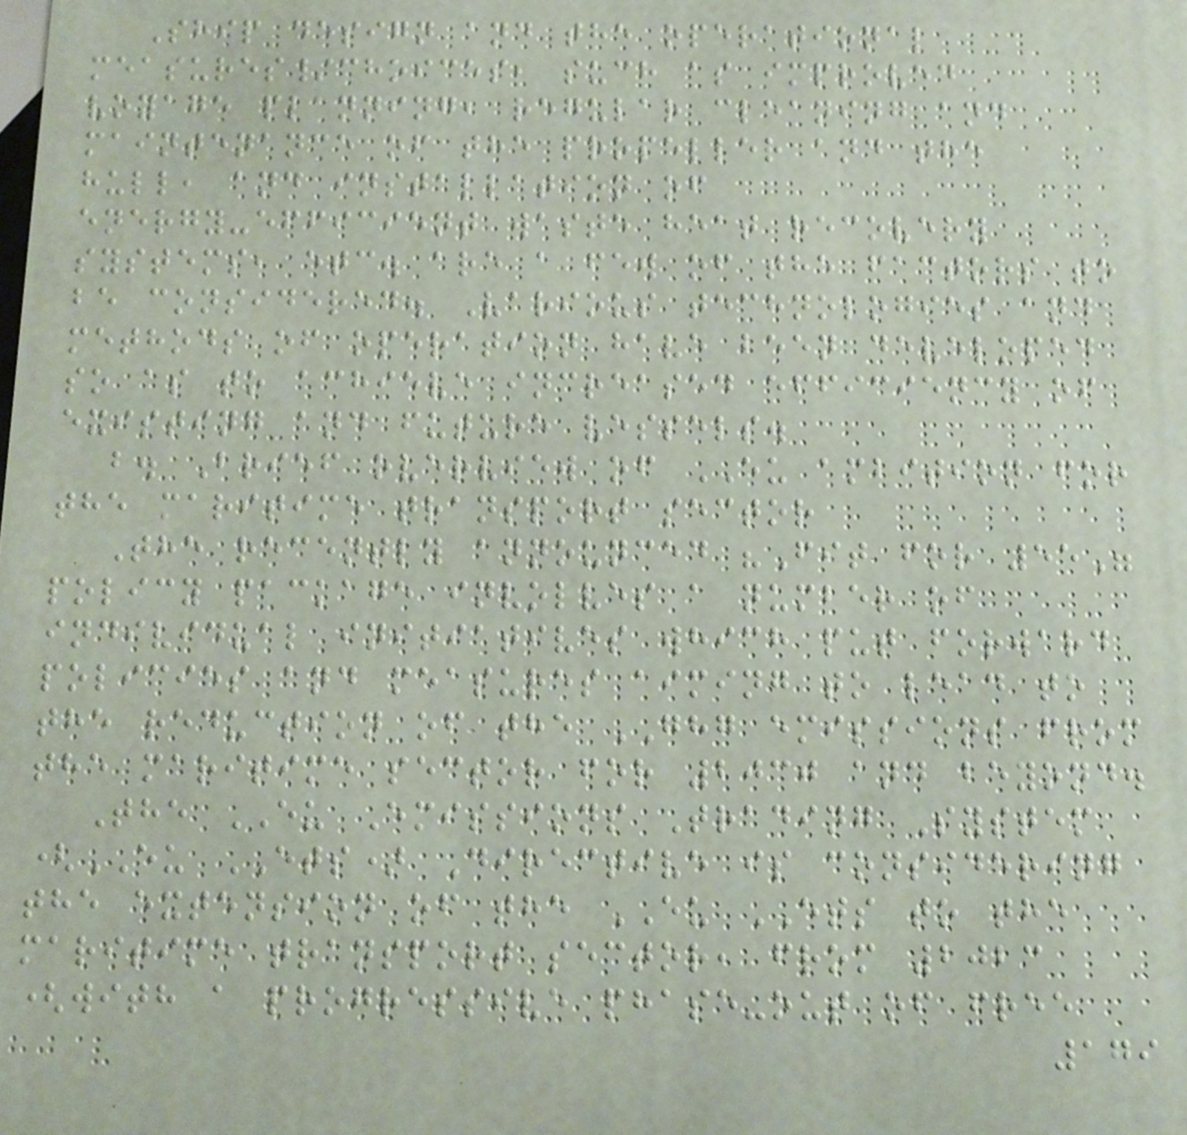Ship design and the operational
measures/choices, such as improved
voyage planning, regular cleaning and
maintenance of the propeller and the
hull, and installation of
energy-efficient waste heat recovery
systems, etc. are a few of the factors to
be considered. Various technologies and
methods of operation have been developed
so as to achieve increased efficiency of
existing and future vessels.
b. Brief overview of EU ambition for
the maritime transport sector
The recently announced "Fit for 55"
policy package involves a number of
individual initiatives which put forward
policies and measures aiming to lead to
the reduction of the GHG emissions from
the maritime sector for 2030 and beyond.
The EU Emissions Trading System
(EU ETS) Directive is considering
the extension of the EU ETS to the
maritime transport sector, from 2023
(with a progressive phase-out of free
179
